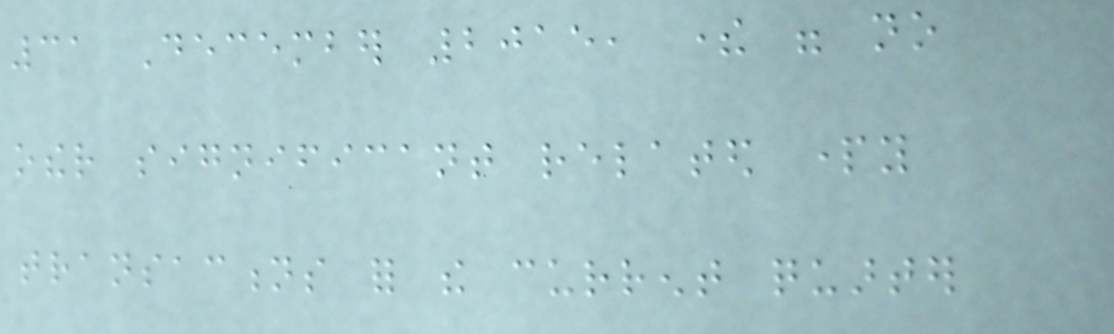31 December 2015, there were no
other significant related party
transactions for the current quarter
